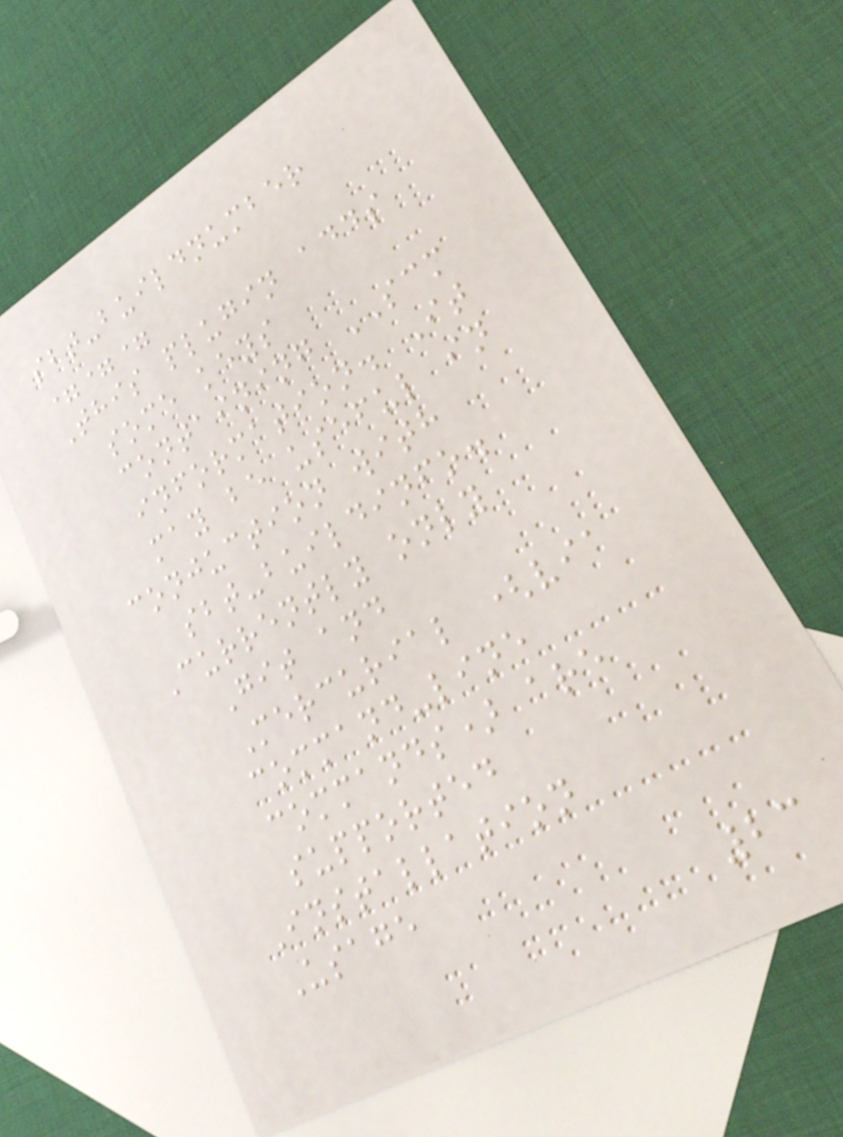sbt-buildnumber
===
This plugin adds
some keys
containing SCM
information. It
may be useful in
conjuction with
sbt-buildinfo.
Currently only
Git and
Mercurial (via
command-line
commands) are
supported
Installation
Usage
23
